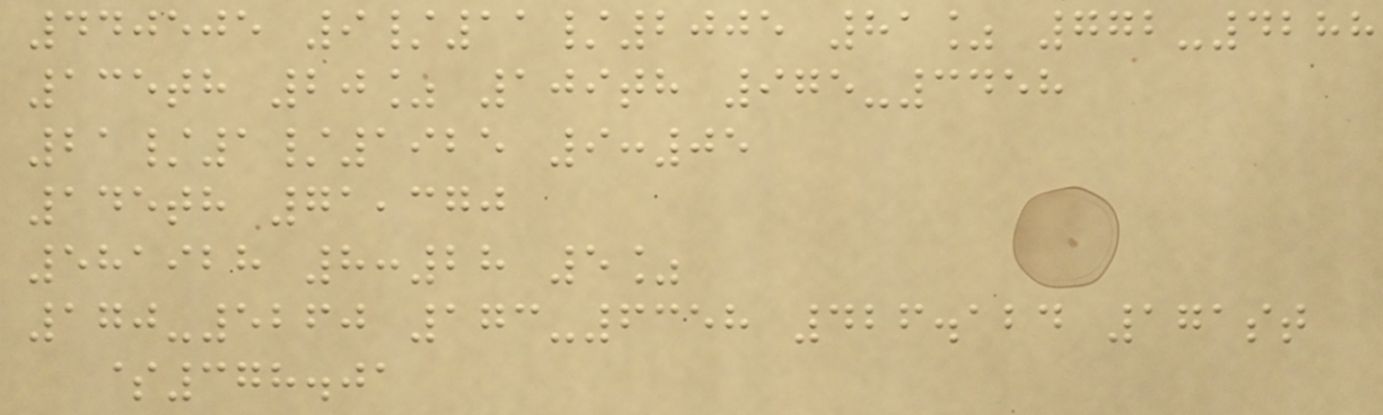440505 9/11/2005 81% 772-4288
135th 20% 109th 975-3458
21/1/1925 9:05
145th 71,370
581928 8:28 5%
170-5260 173-6358 426.124 171st
$378.01
